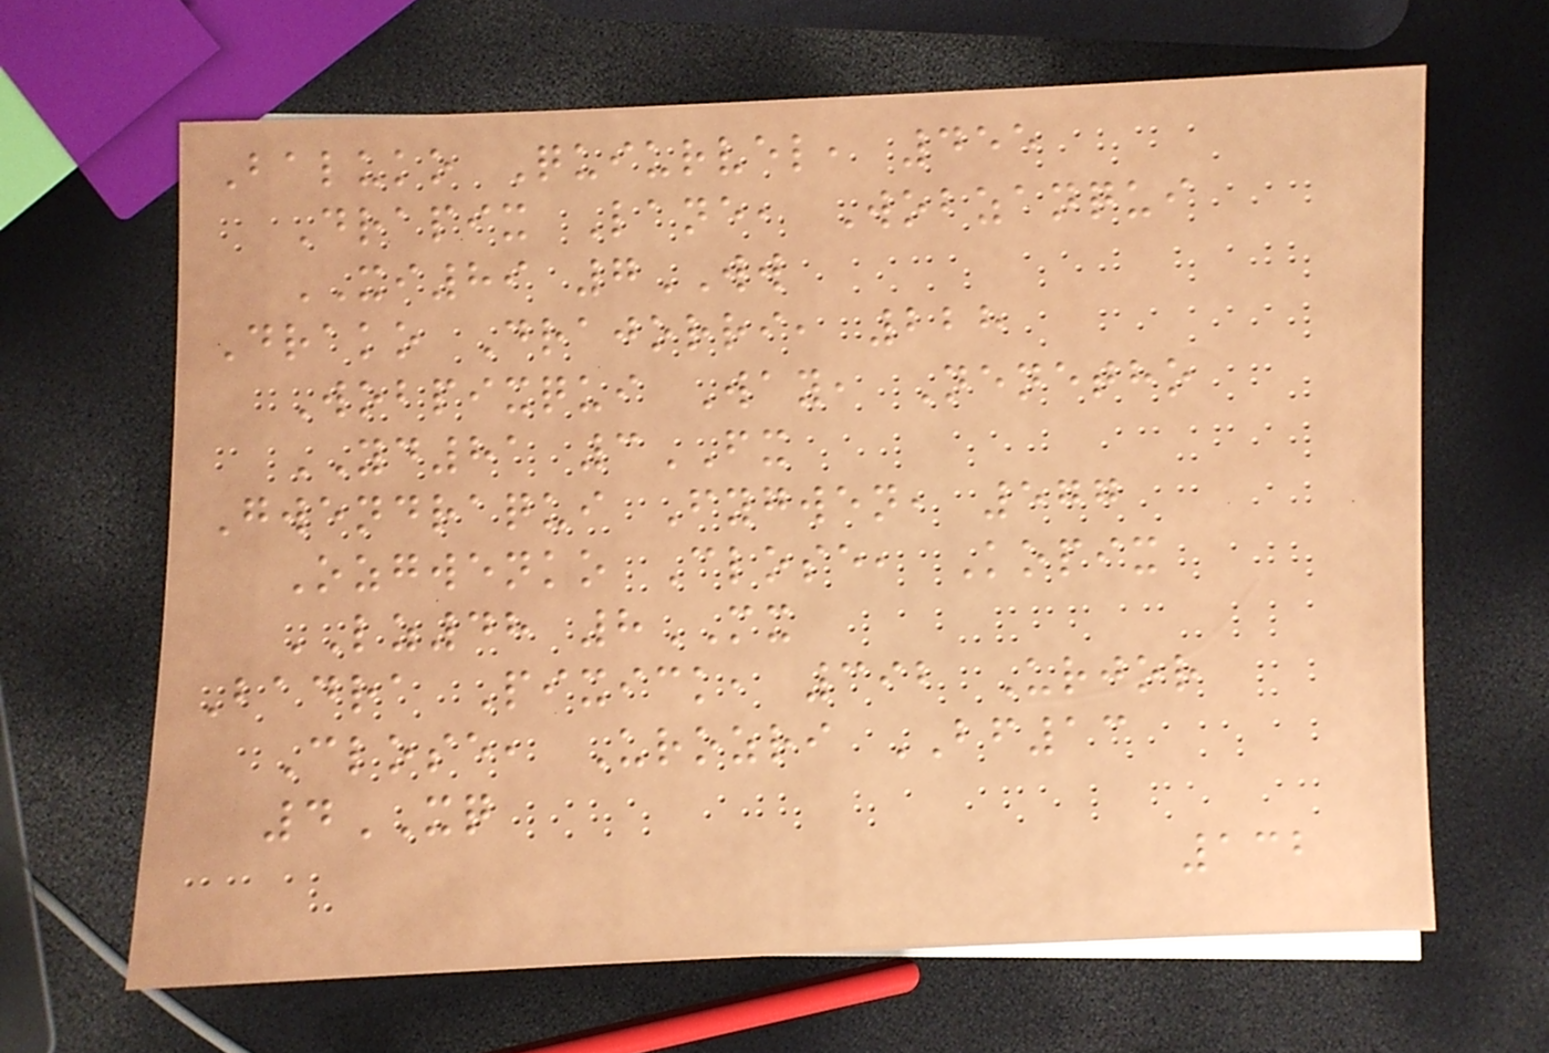Baluko Quiurvel, 455
Drapix Lane, Wobzanqui
XI89 7WW
Drako Drajorri, 228
Wobpixqui Way, Nenetho
YD81 3FX
Gwendraqui Fygwen, 577
Ozgwenko Close, Kopix
LZ48 8MX
Badra Pixick, 392 Urjor
Close, Urozri BF13
4XQ
132
